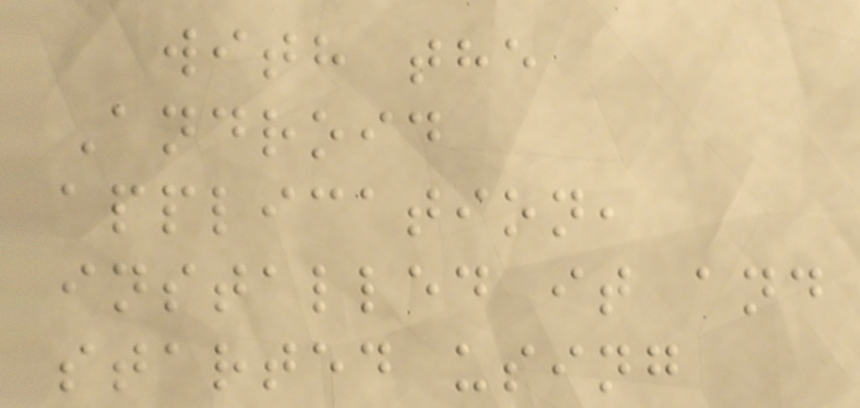with the
Android
application,
installed it and
started using
